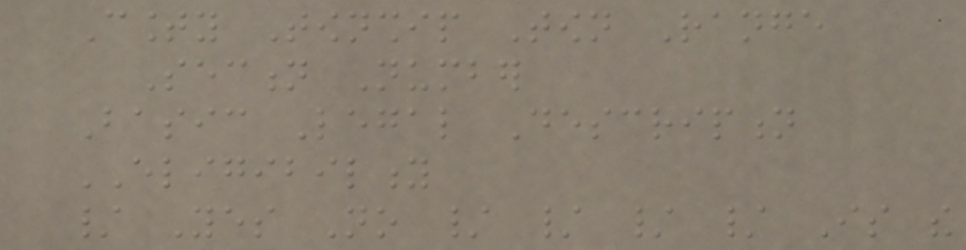County Township Town Range
Section Number
Basic Legal Description
ELIGIBILITY
/ Yes No / / / / Is the
